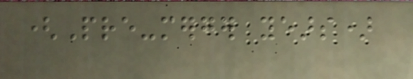(Pre-merger years)
